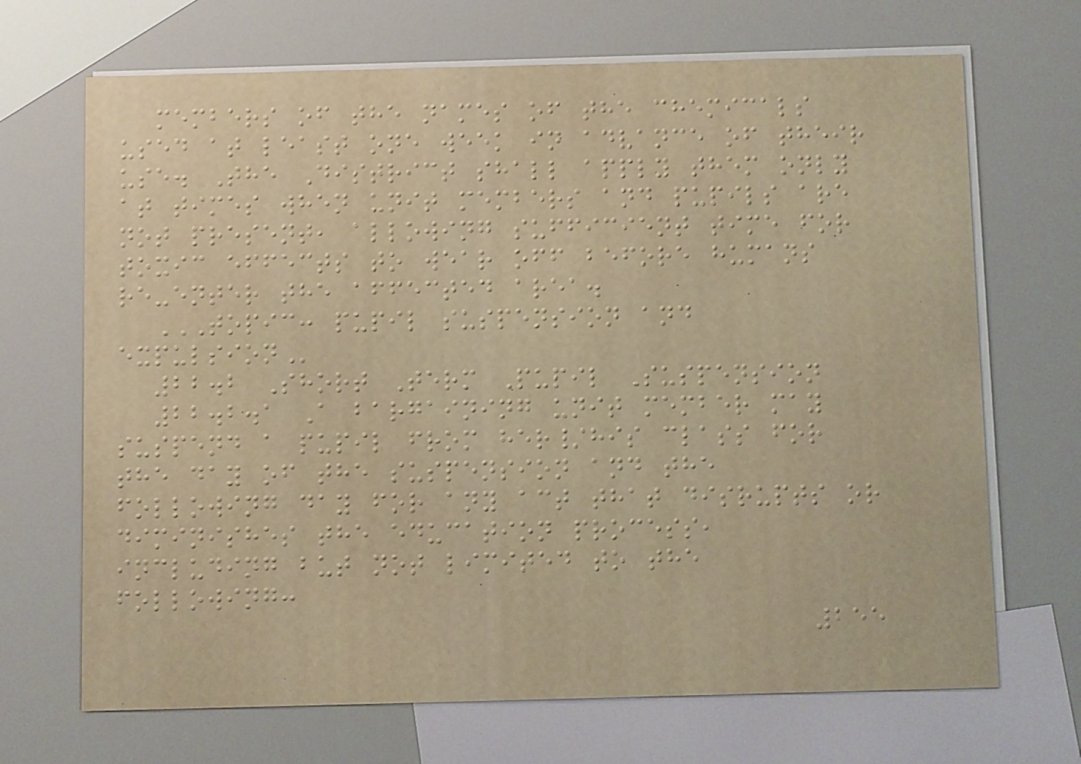members of the names of the chemicals
used at least one week in advance of their
use. The District shall apply them only
at times when unit members and pupils are
not present, allowing sufficient time for
toxic effects to wear off before humans
re-enter the affected area.
TOPIC: PUPIL SUSPENSION AND
EXPULSION
22.2 Short Term Pupil Suspension
22.2.1 A bargaining unit member may
suspend a pupil from her/his class for
the day of the suspension and the
following day for any act that disrupts or
diminishes the education process,
including but not limited to the
following:
255
